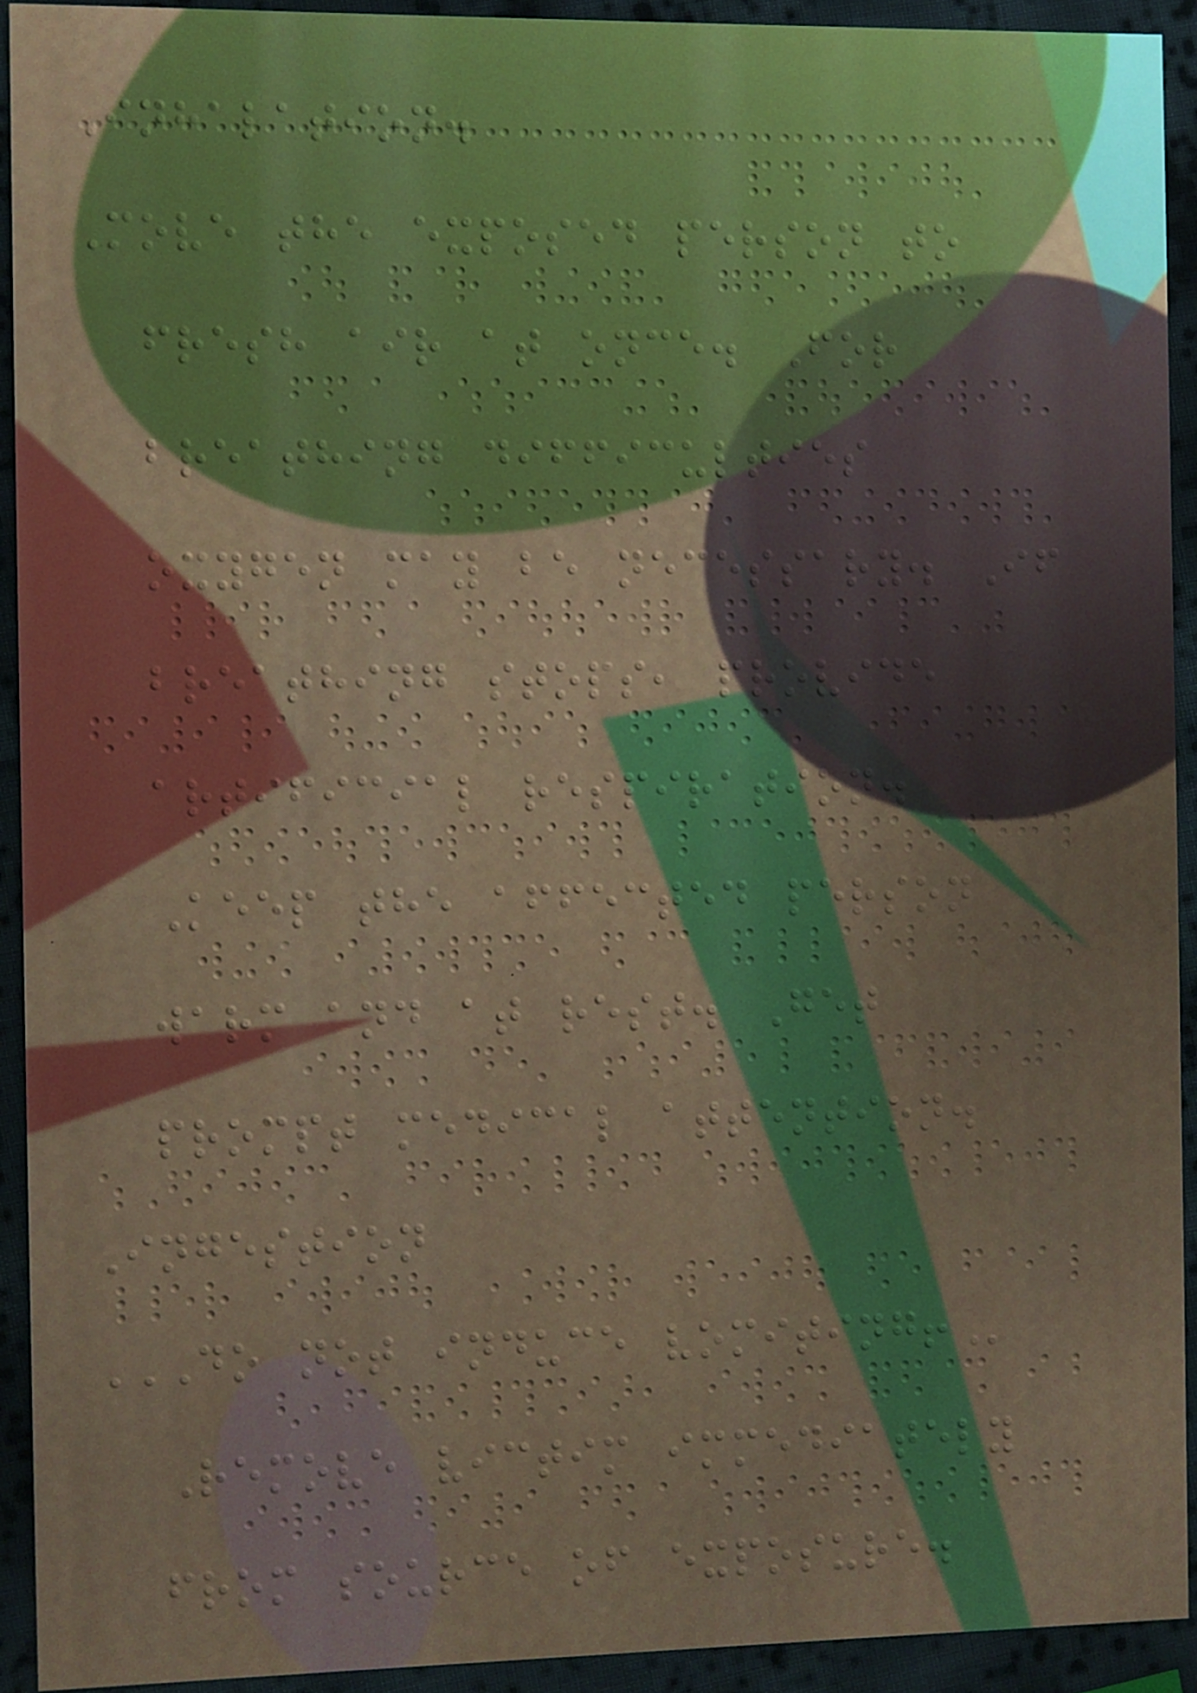Inhalation.
Move the exposed person to
fresh air at once. For
breathing difficulties
oxygen may be necessary. If
breathing stops, provide
artificial respiration.
Keep the affected person
warm and at rest. Get
prompt medical attention.
Ingestion
DO NOT INDUCE VOMITING!
Remove victim immediately
from source of exposure.
